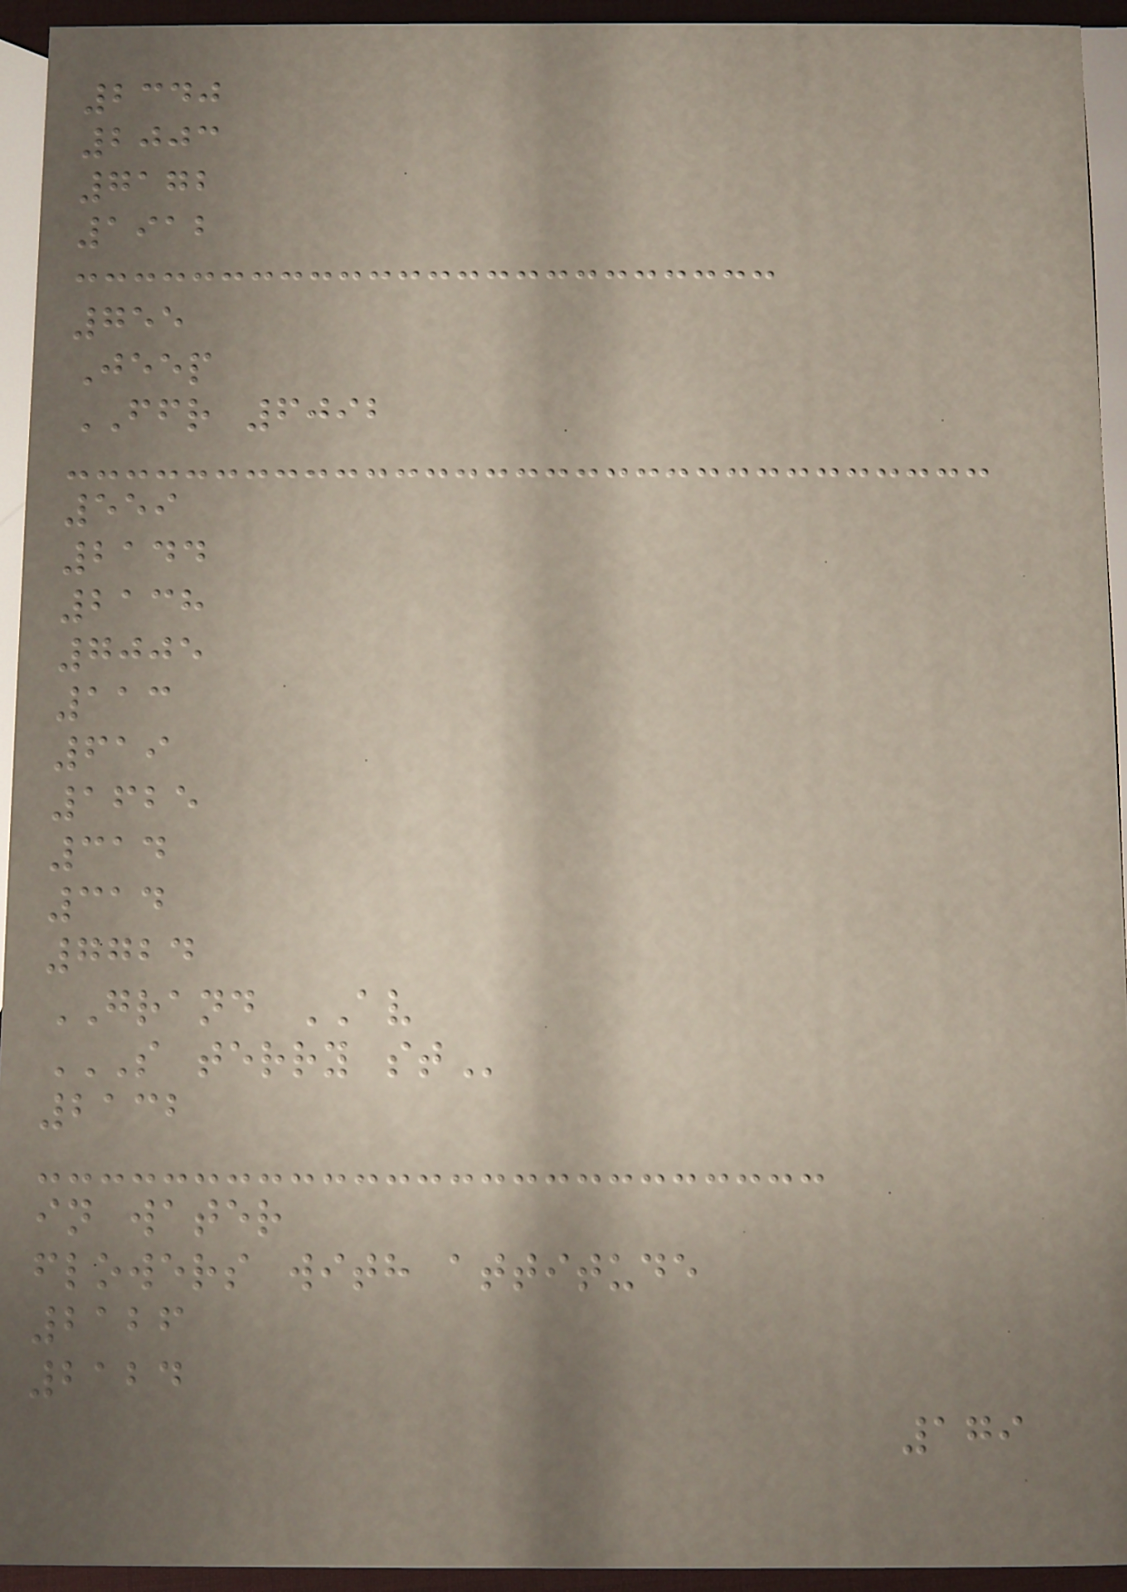2340
2003
7172
1912
755
Jeep
FFR 6092
559
2144
2138
7005
113
619
1625
314
314
7724
GRAND AV
S TERRY ST
2132
in water
flowers with attitude
2126
2124
179
